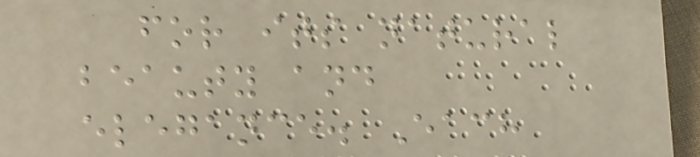for its natural
beauty and
elegance. Each
